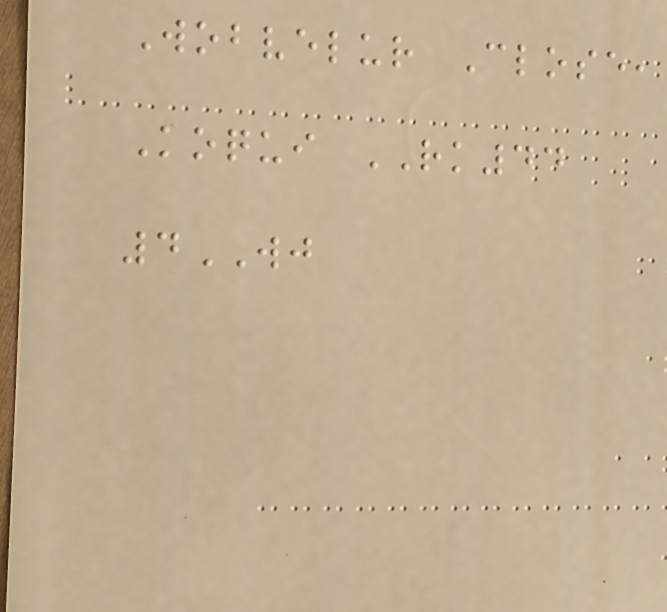Wobvelur Close,
Koqui RK44
4WJ
